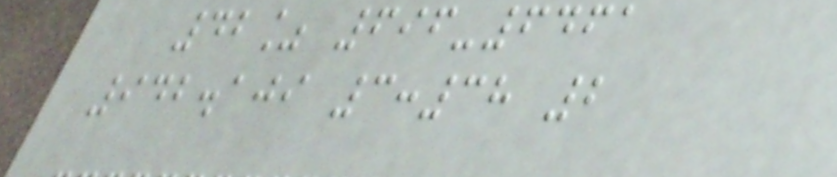42% 696-6461
942.109 3:38 2
